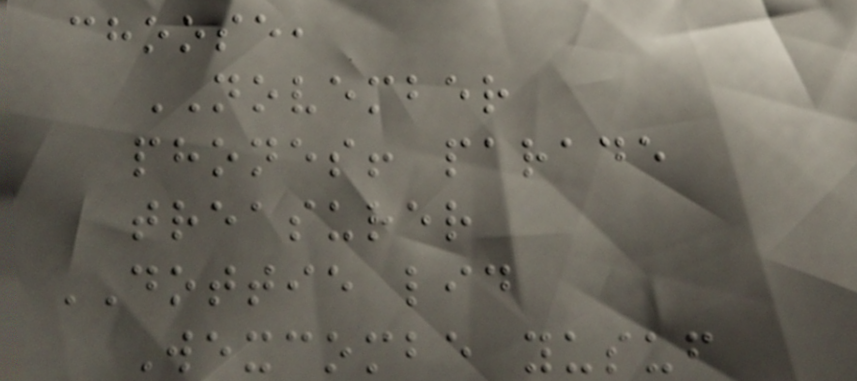choose,
NOVEMBER
phones! parade
treasurer
DOTTIE lid
Wexcombe yusuf
